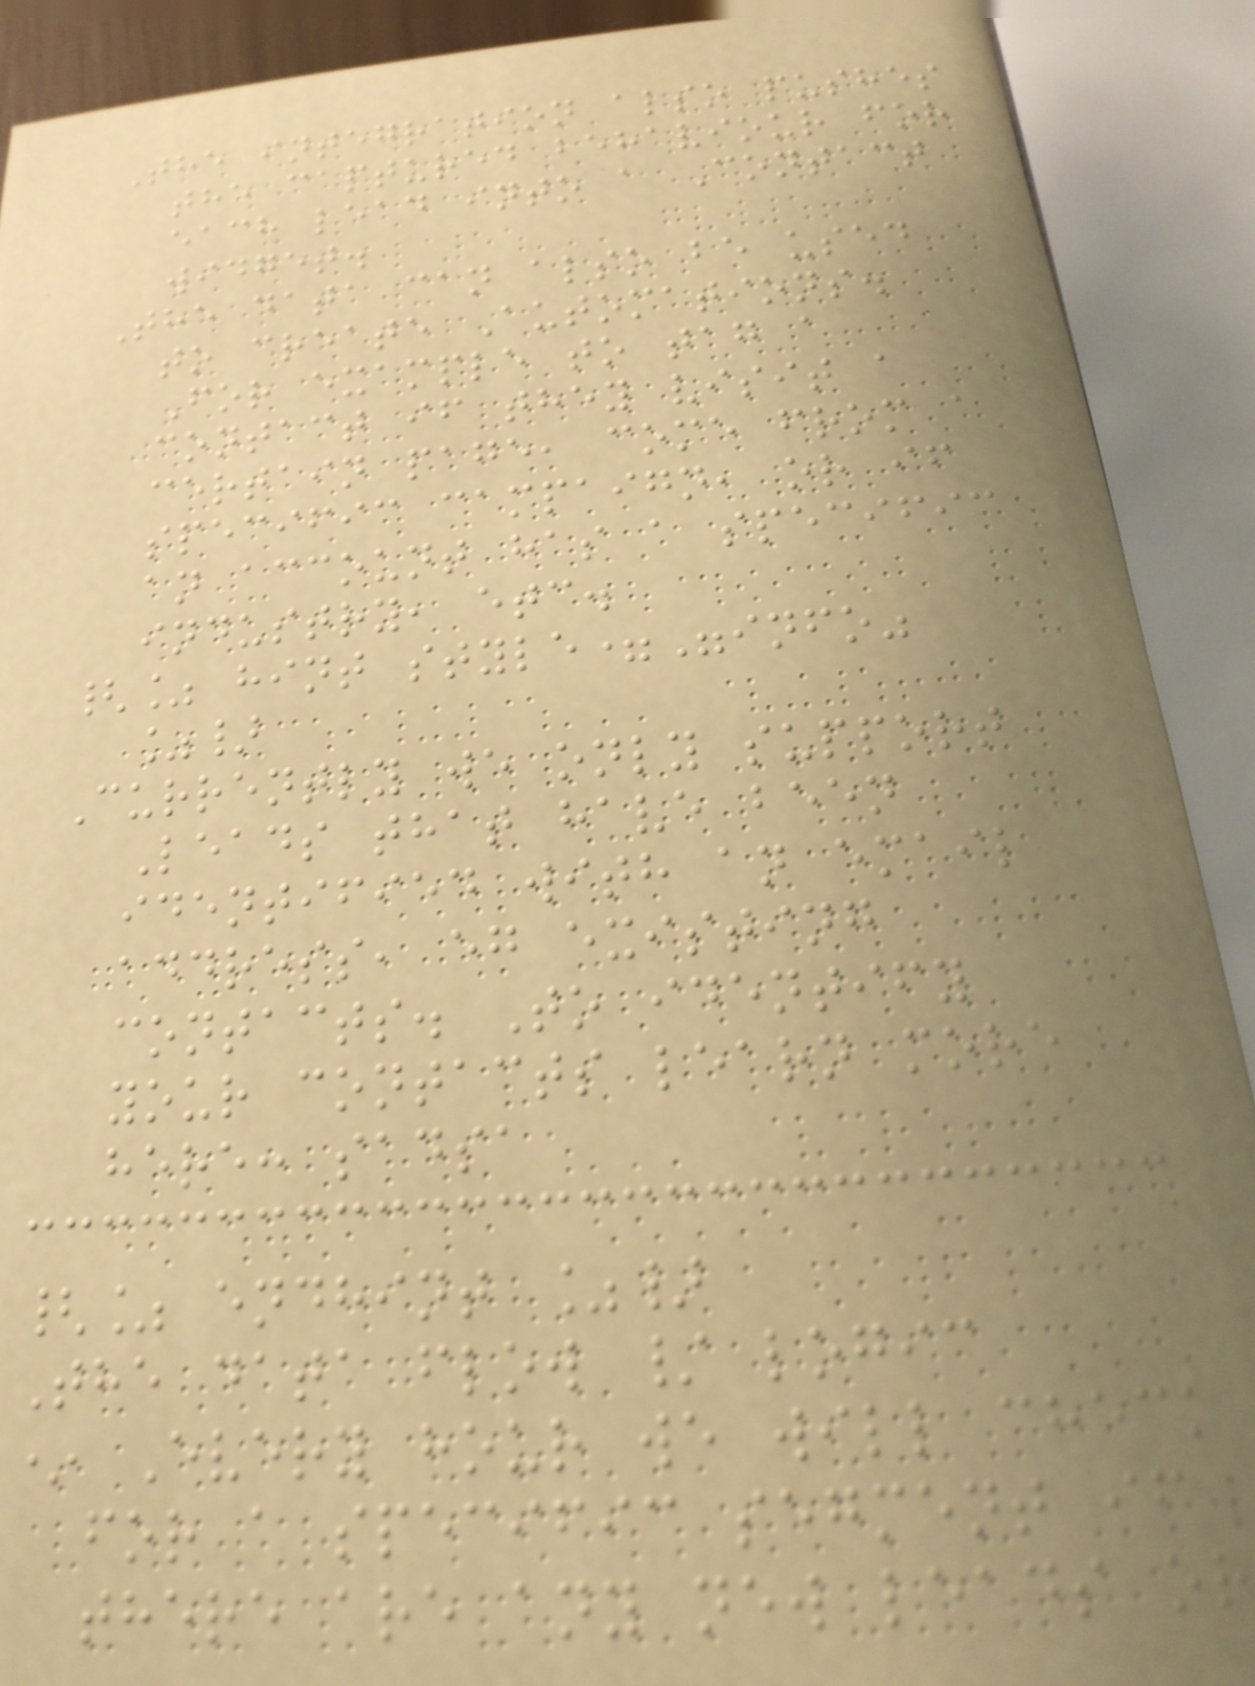The integration also pushes
the captured behaviour for
each lead into a Contact
widget.
The data can also be used
to create Automations.
For example to tag a
contact if they visit a
certain page, come from a
specific campaign, or if
an account has a specific
industry, etc.
{% hint style="info"
%}
Currently we only support
Leads that have been
identified with an email
address, eg existing
contacts. To identify
your contacts learn more
here: sadsa
{% endhint %}
The data flow / logic
* Every hour we will check
for a specific segment if
there are any new leads or
